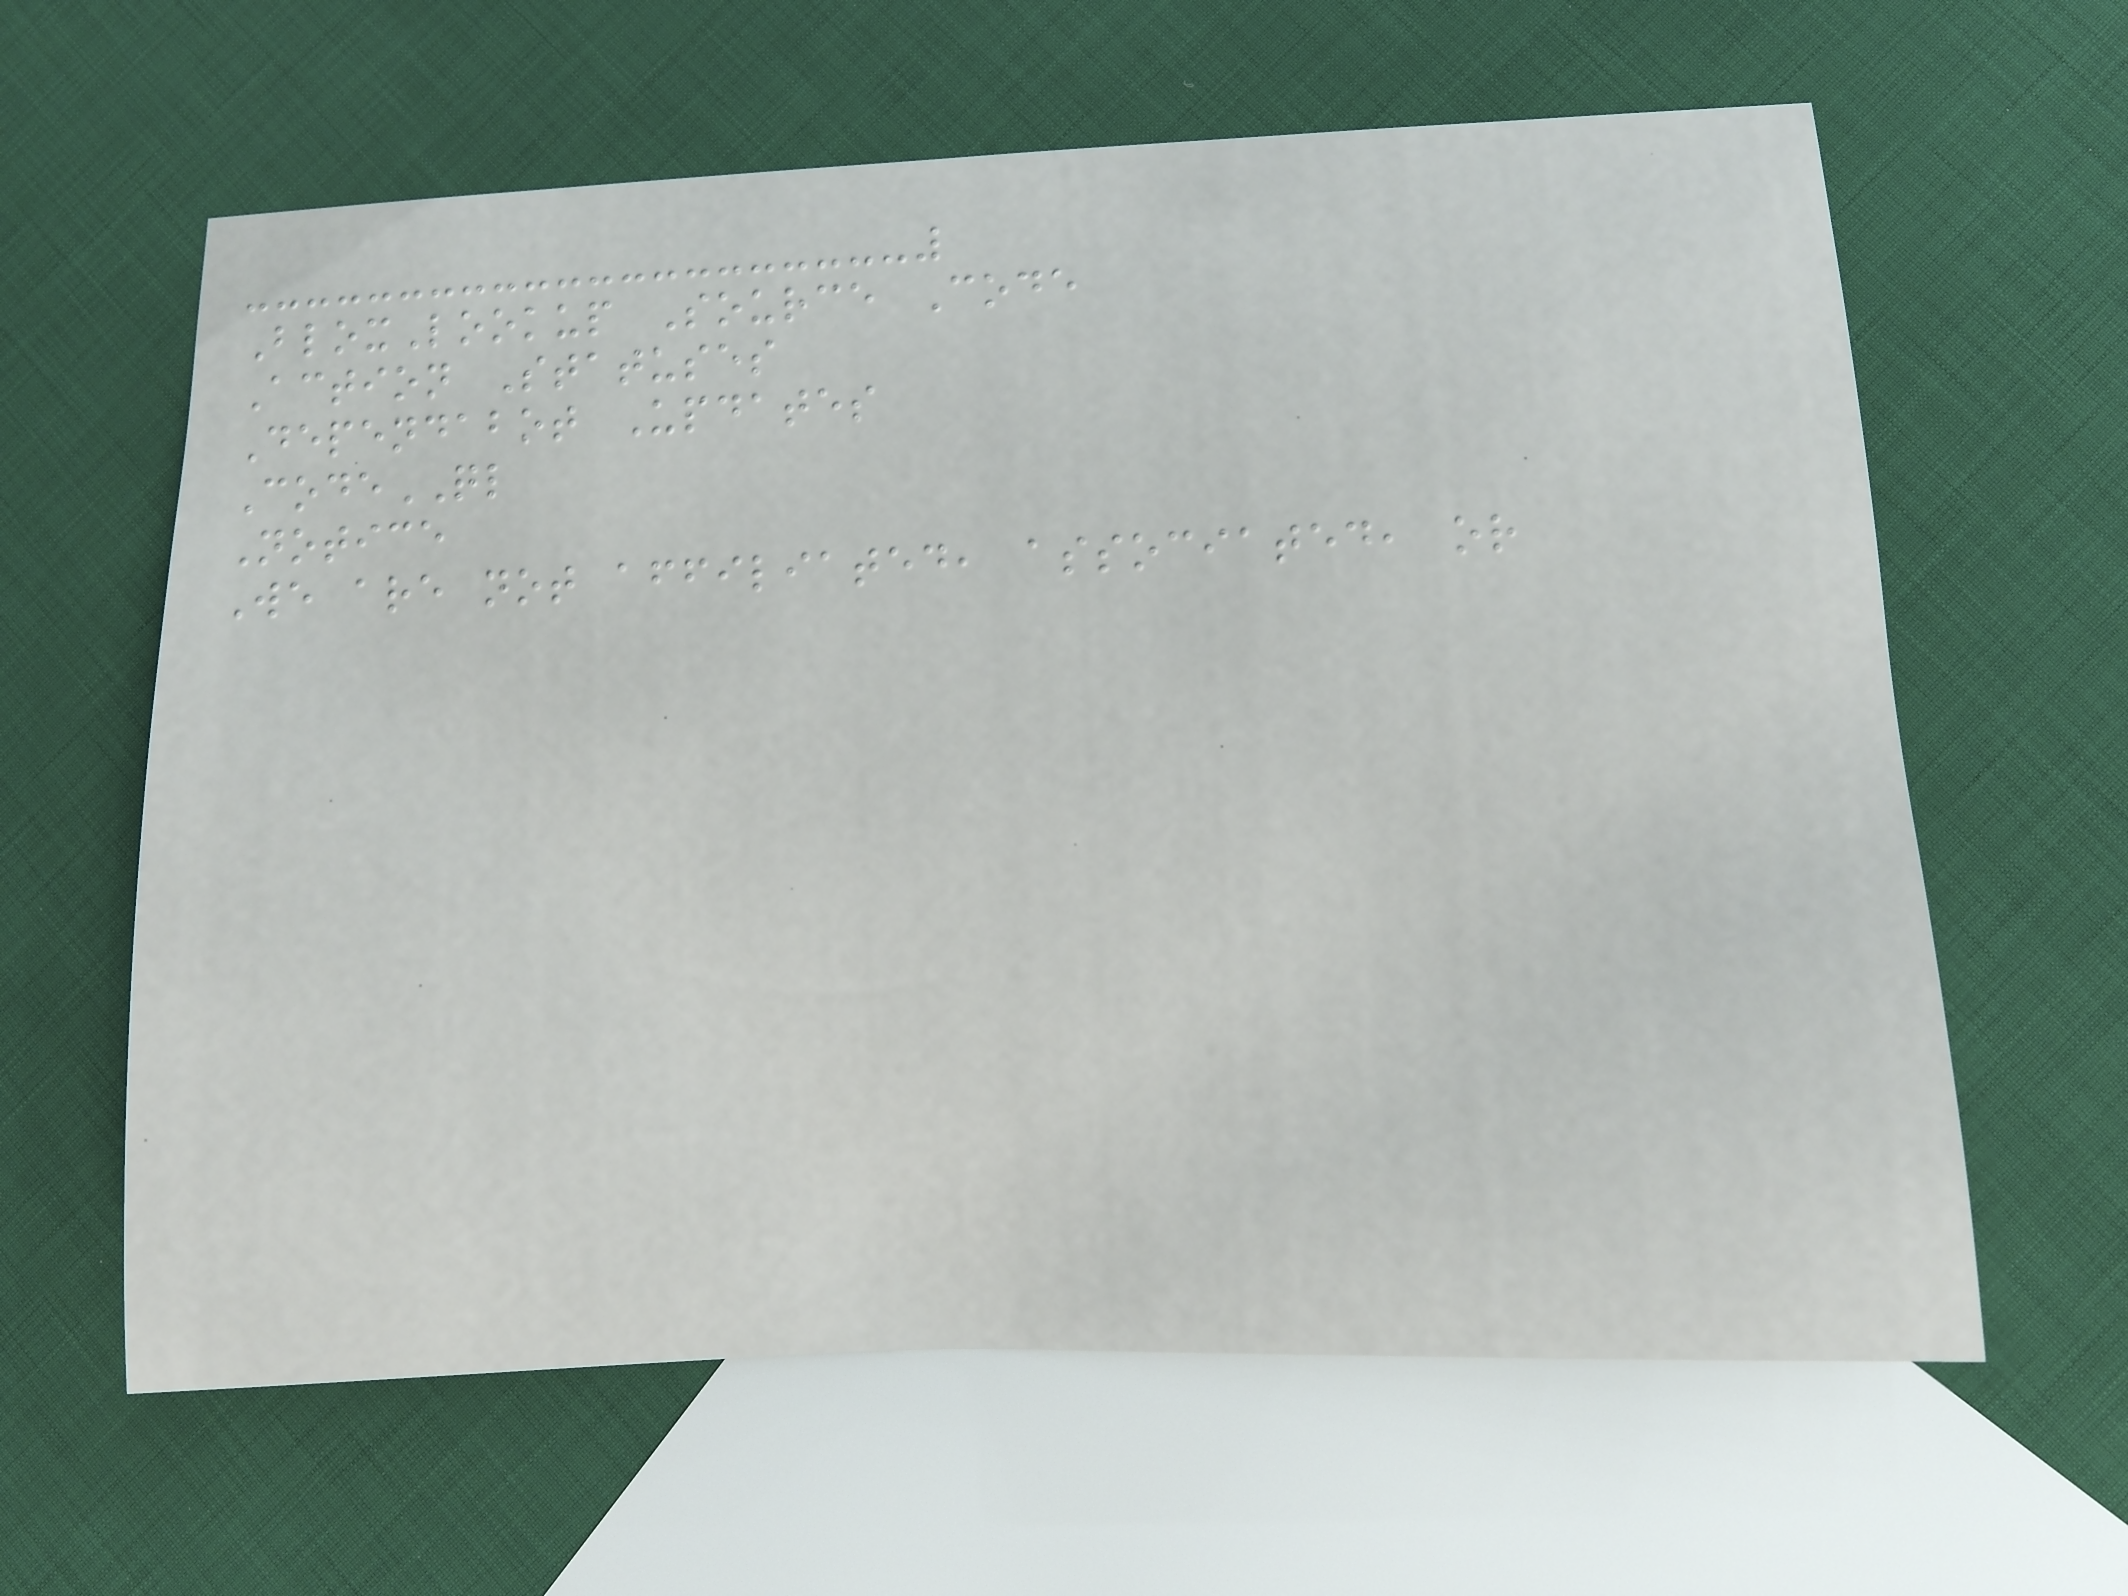BloxLookup Source Code
Action Statuses
Dependabot Updates
CodeQL
Notice
We are not affiliated, associated, or
